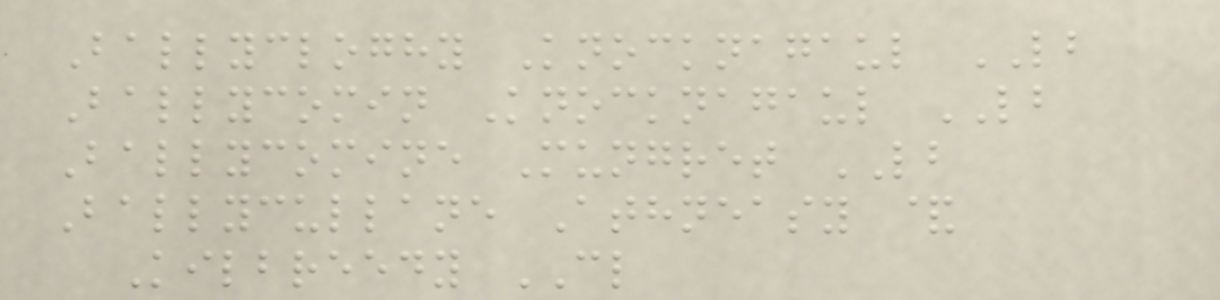Ballycloghy Knocknagaul LB
Ballycomin Knocknagaul LB
Ballycomine Mungret LB
Ballycullane Athneasy &
Kilbreedy CL
